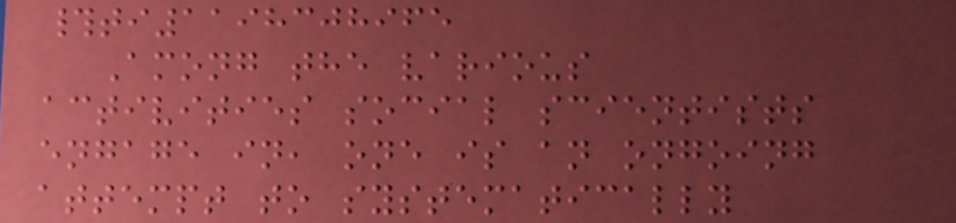#ti1198308965
Among the various
activities social scientists
engage in, one is an ongoing
attempt to systematically
